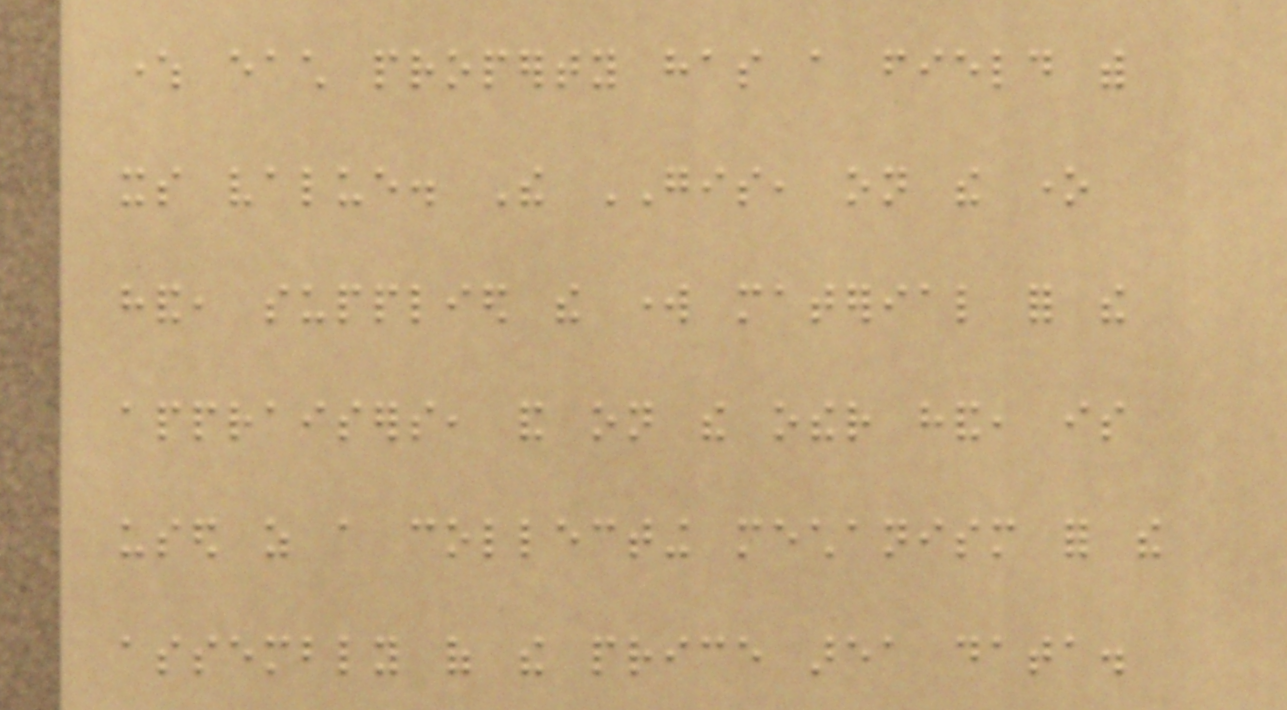where each property has a field with
its value. The GIS, on the one
hand, supplied the work material for the
appraisers, and on the other hand, is
used as a collecting mechanism for the
assembly of the price area data.
